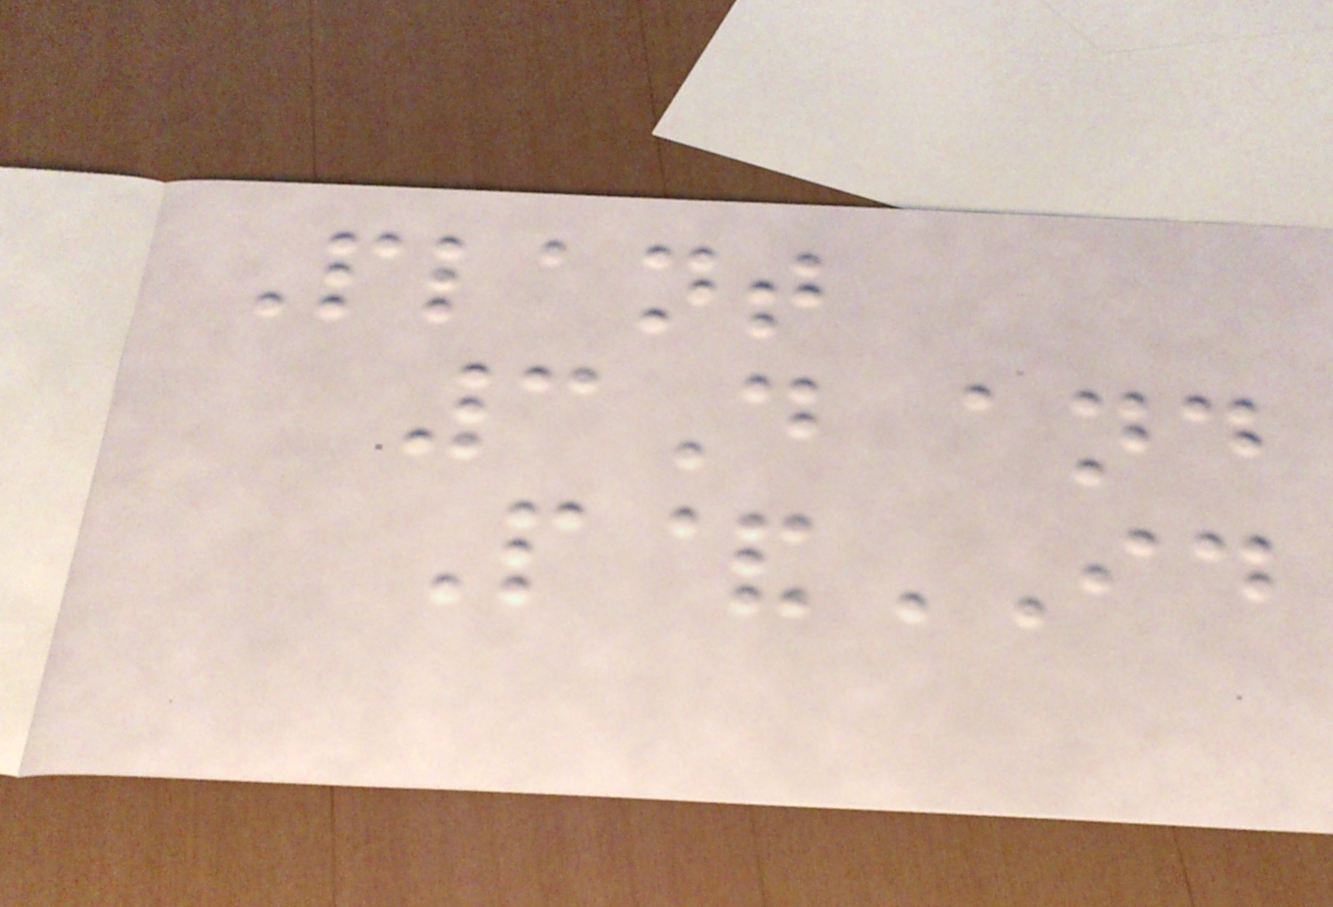Plant
3D and
P&ID
